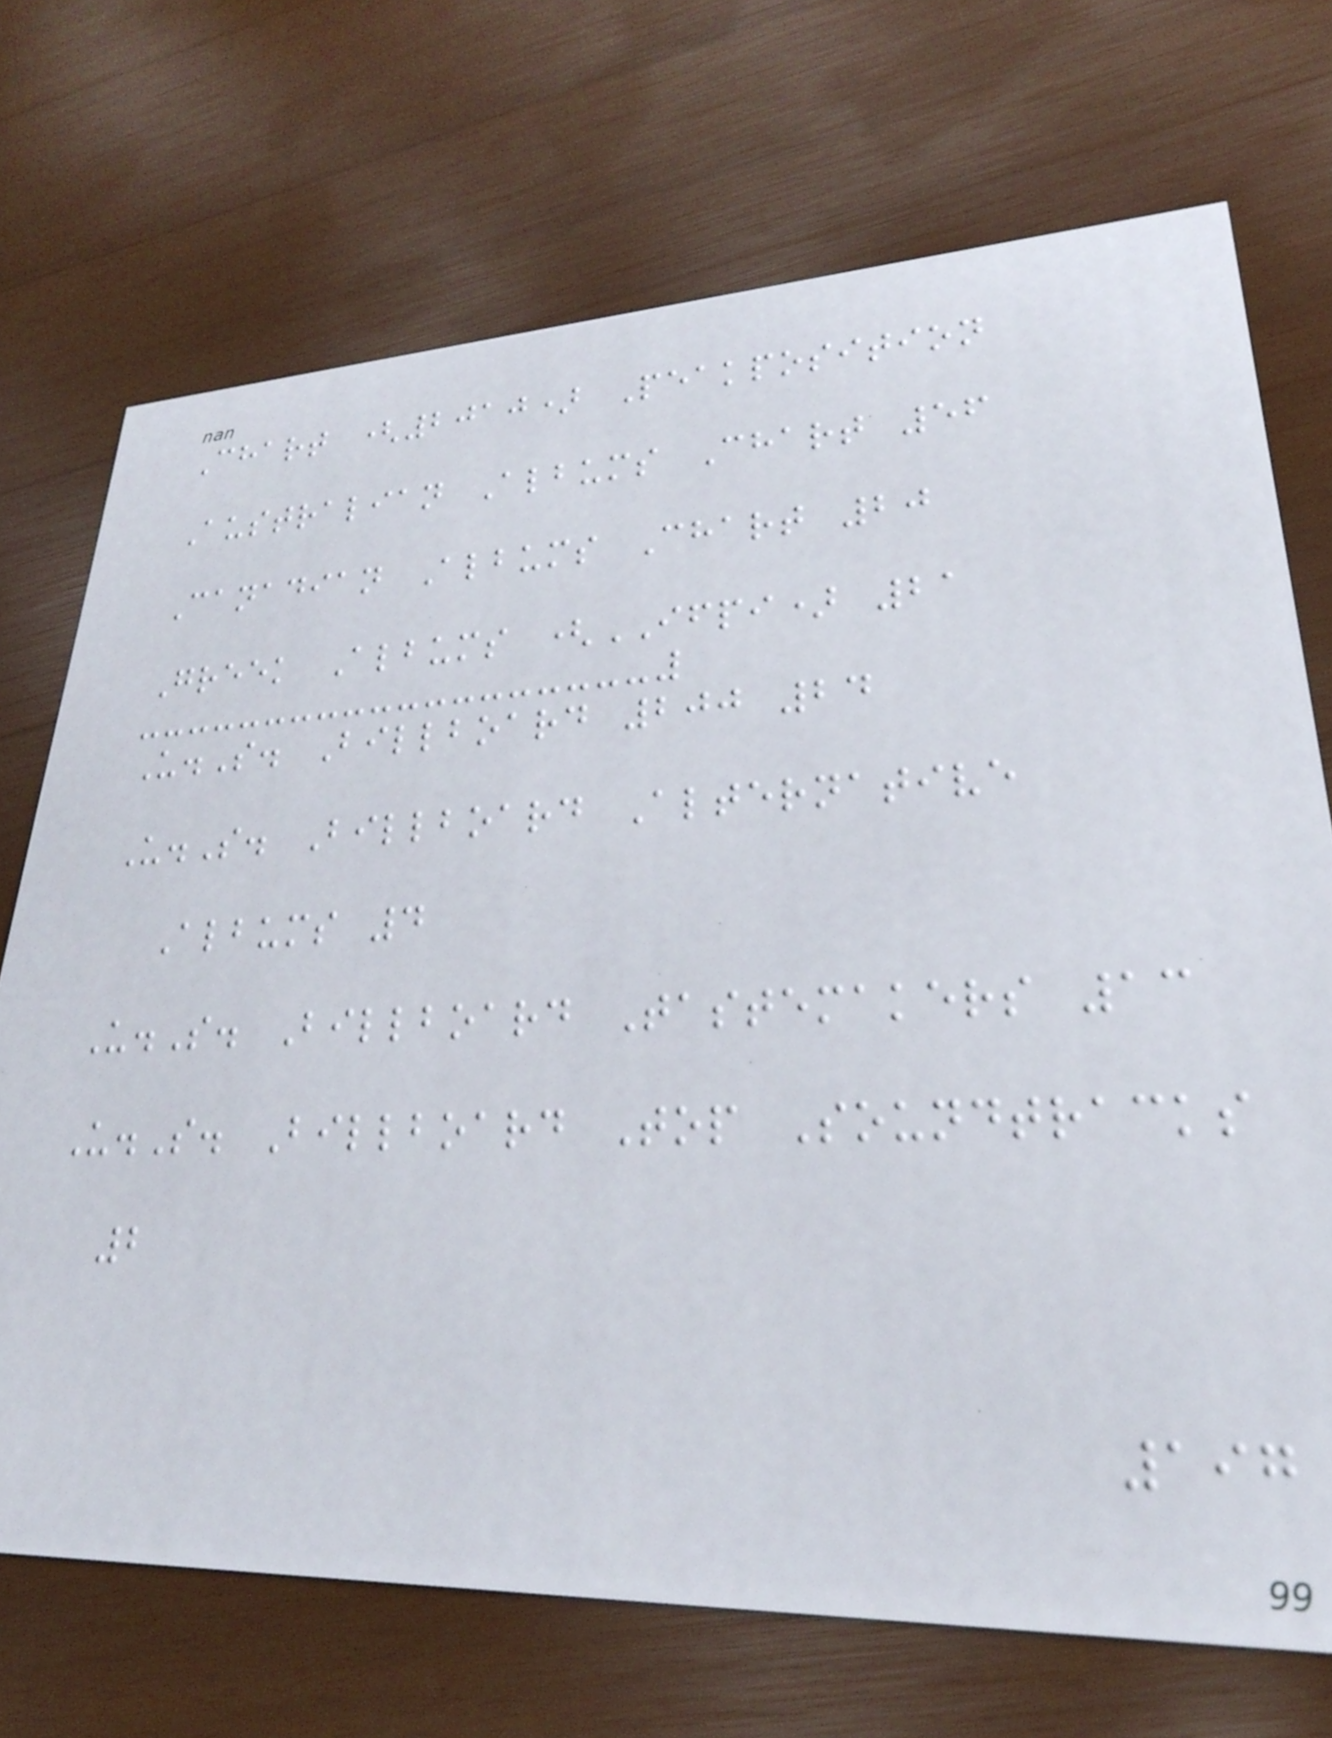Chart (2010) Peakposition
Australian Albums Chart 56
Canadian Albums Chart 20
Greek Albums (IFPI) 21
U.S. Billboard 200 24
U.S. Billboard Alternative
Albums 4
U.S. Billboard Tastemakers 13
U.S. Billboard Top Soundtracks
2
197
